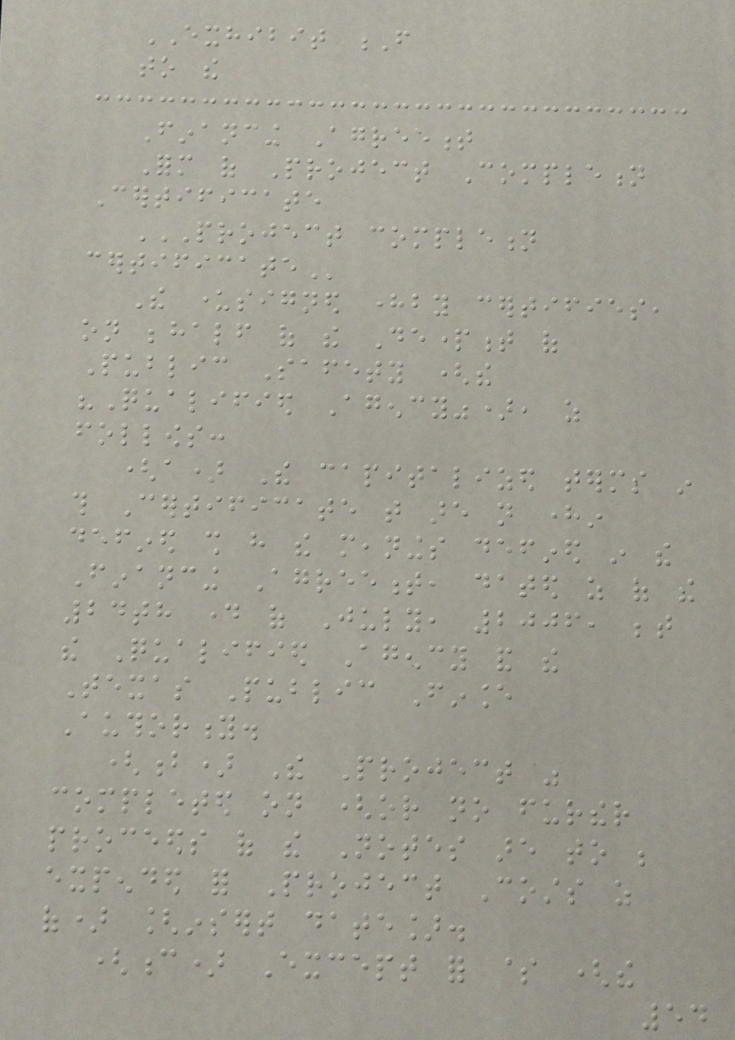EXHIBIT F
to the
Financing Agreement
Form of Project Completion
Certificate
PROJECT COMPLETION
CERTIFICATE
The undersigned hereby certifies,
on behalf of the Department of
Public Safety (the
"Qualified Agency"), as
follows:
(a) The capitalized terms in
this Certificate that are not herein
defined shall have the meanings defined in the
Financing Agreement, dated as of the
24th day of July, 2006, between
the Qualified Agency and the
Texas Public Finance
Authority.
(b) The Project was
completed on (or no further
proceeds of the Notes are to be
expended for Project Costs as
of) [insert date].
(c) Except for $ (the
54
